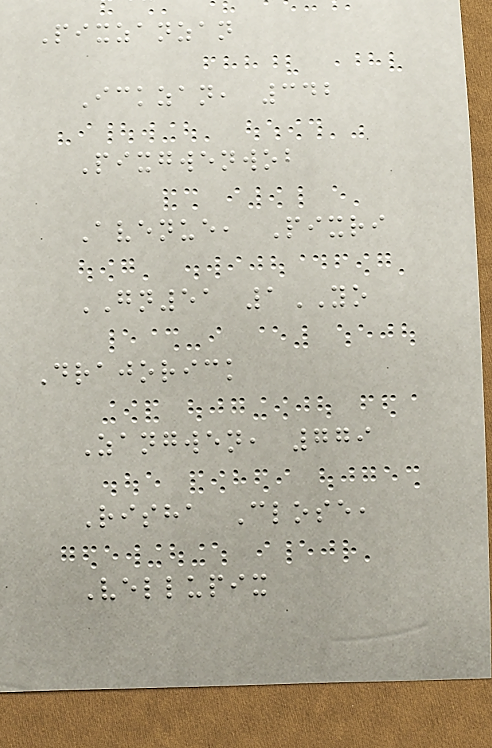Pixzanzan
Ickzan, 342
Pixgwenwob
Avenue, Pixri
GN51 1YO
Drajorick
Zangwen, 779
Risha Close,
Vellupix
